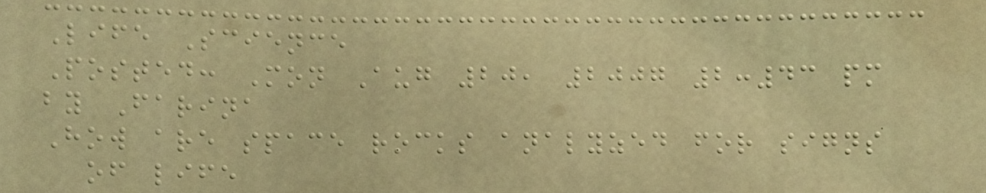Life Science
Posted: Mon Aug 20, 2007 2:43 pm
by Farina
How are space rocks analyzed for signs
of life
